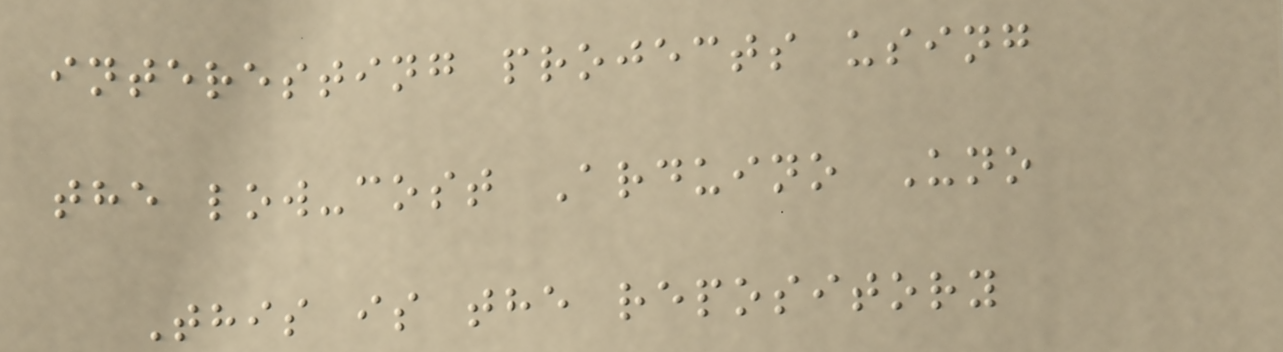interesting projects using
the low-cost Arduino Uno
This is the repository
